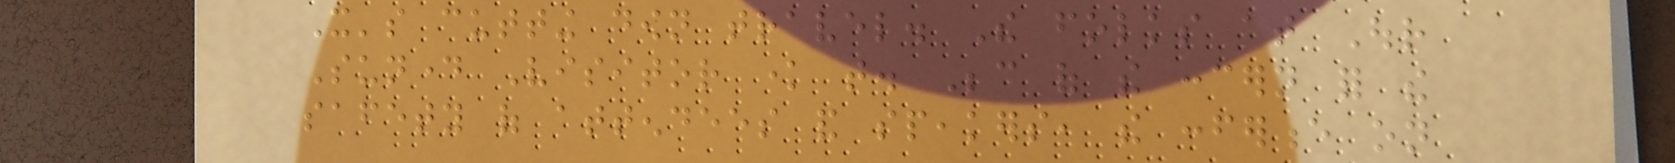It's cutting down travel. The folks at Our
Sunday Visitor know that. Because of the concern for the
safety of attendees and speakers, the conference on
